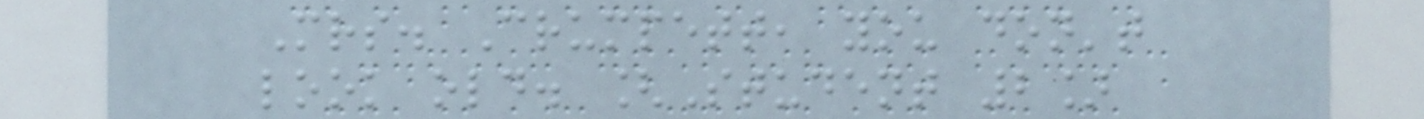Mrs. Crumpett, you don't
look old. [Student 2]
